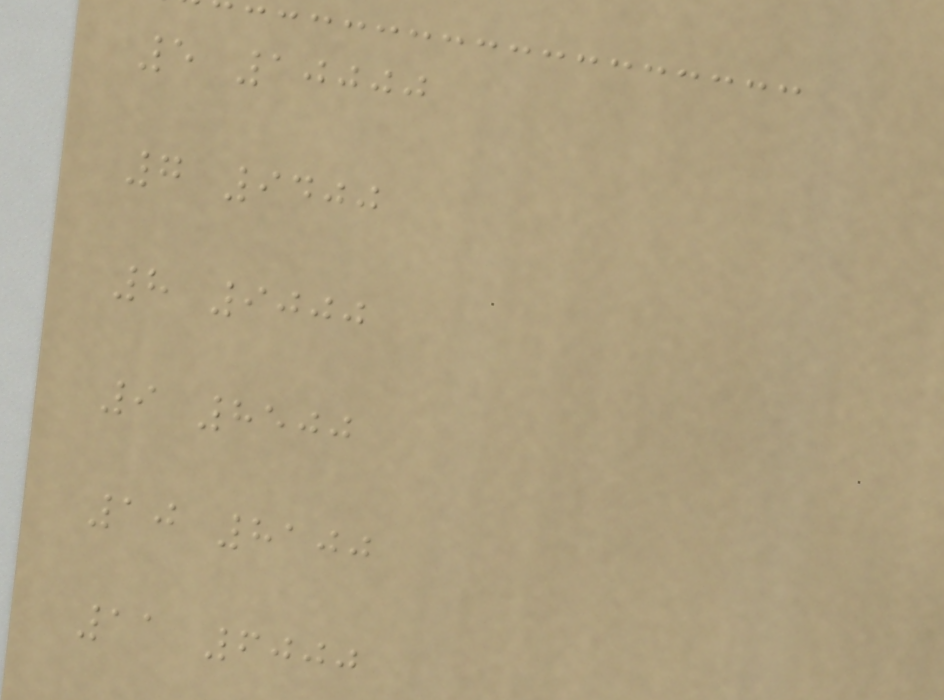5 10000
7 9400
8 9000
9 8500
10 8100
11 6000
